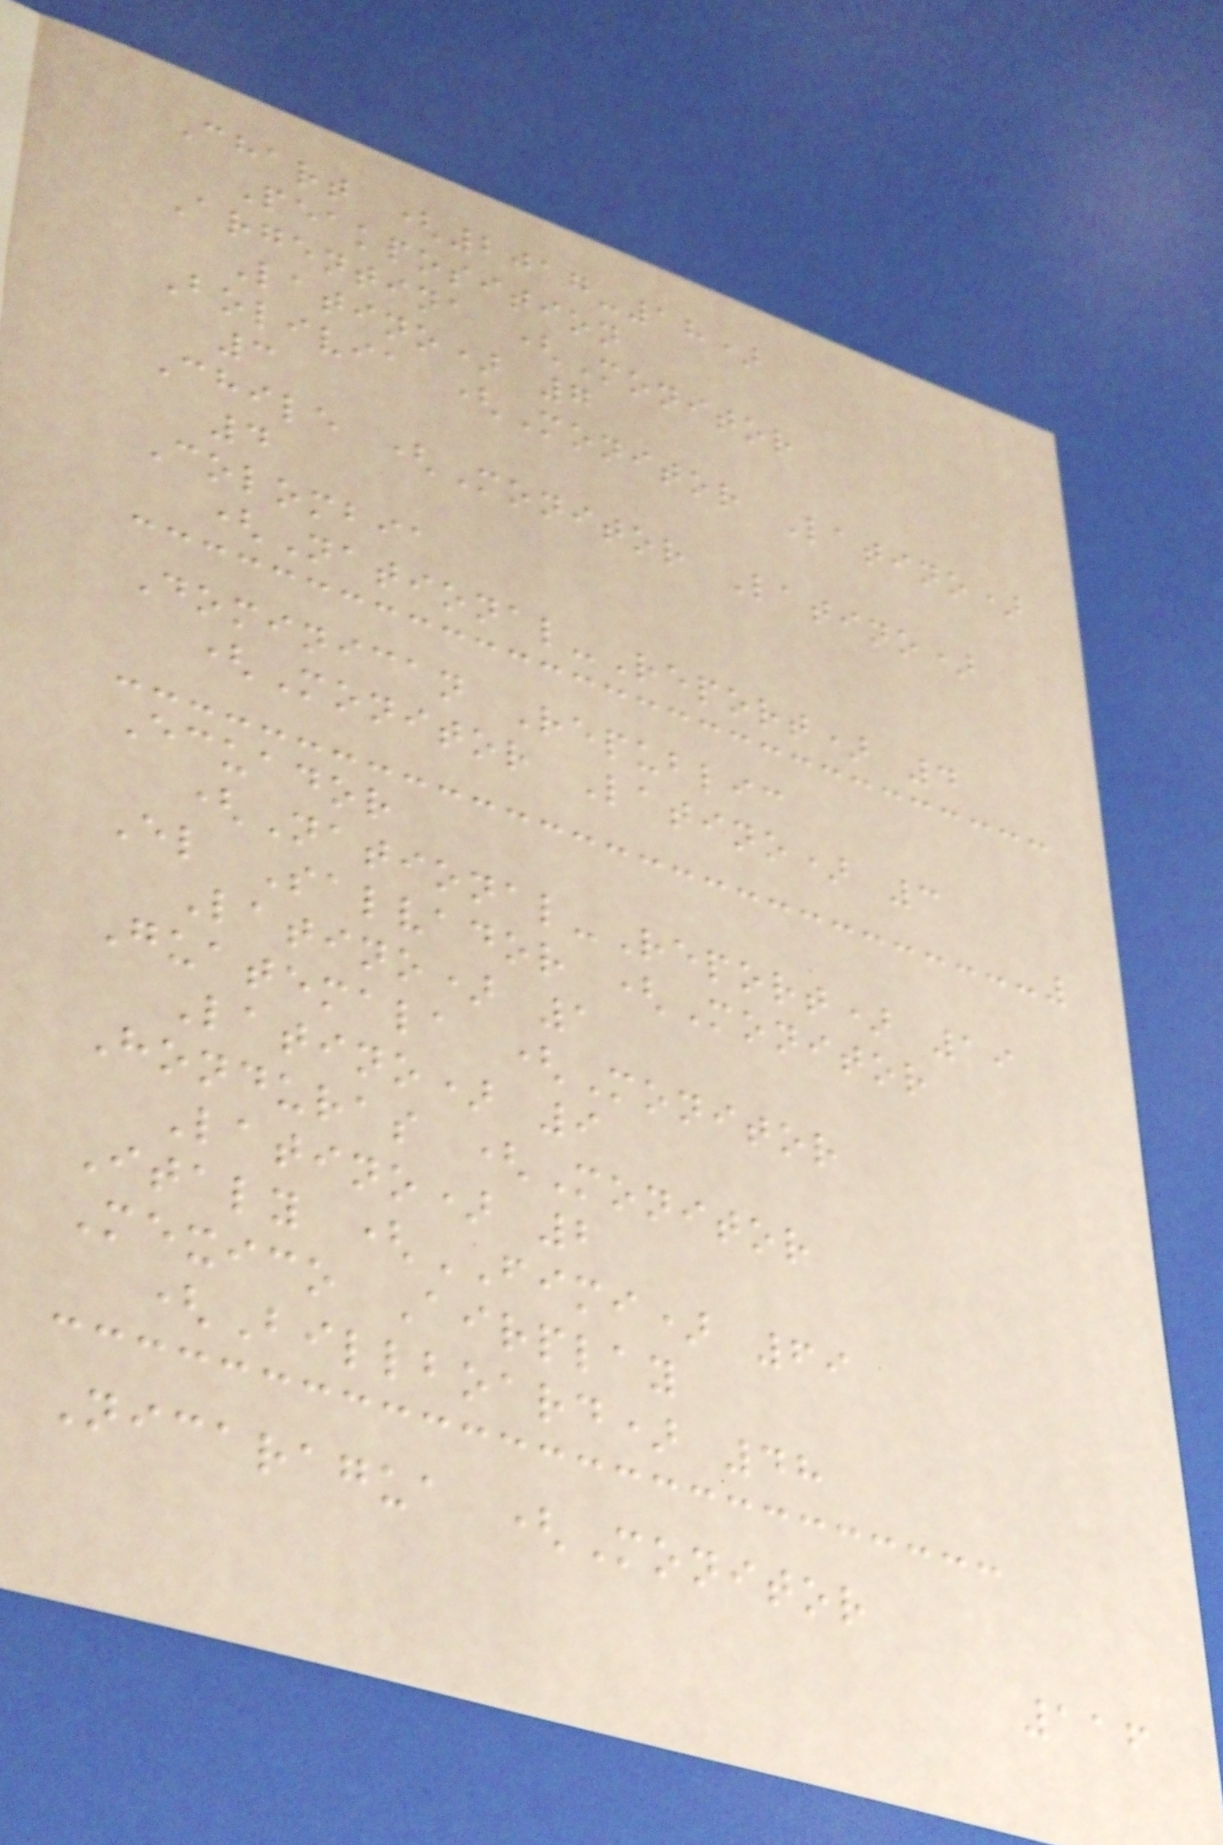Chart (2017-18)
Peakposition
Argentina (Monitor
Latino) 7
Bolivia (Monitor Latino)
3
Chile (Monitor Latino)
4
Colombia
(National-Report) 4
Dominican Republic
(Monitor Latino) 3
Ecuador
(National-Report) 19
El Salvador (Monitor
Latino) 1
Guatemala (Monitor
Latino) 9
Honduras (Monitor
Latino) 2
Italy (FIMI) 69
Mexico Airplay
(Billboard) 48
Nicaragua (Monitor
116
